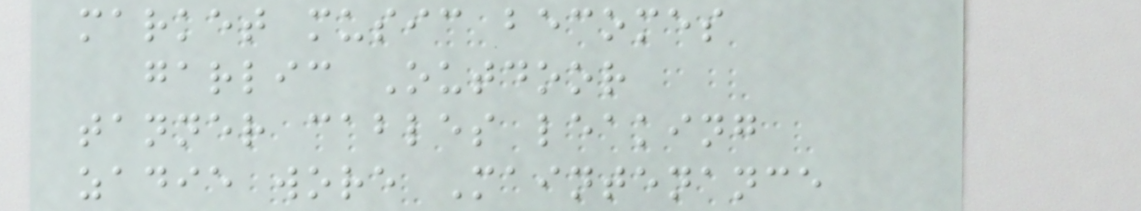market music becomes
garlic Outdoor
tanner cables leaking
zadie wore Maintenance
